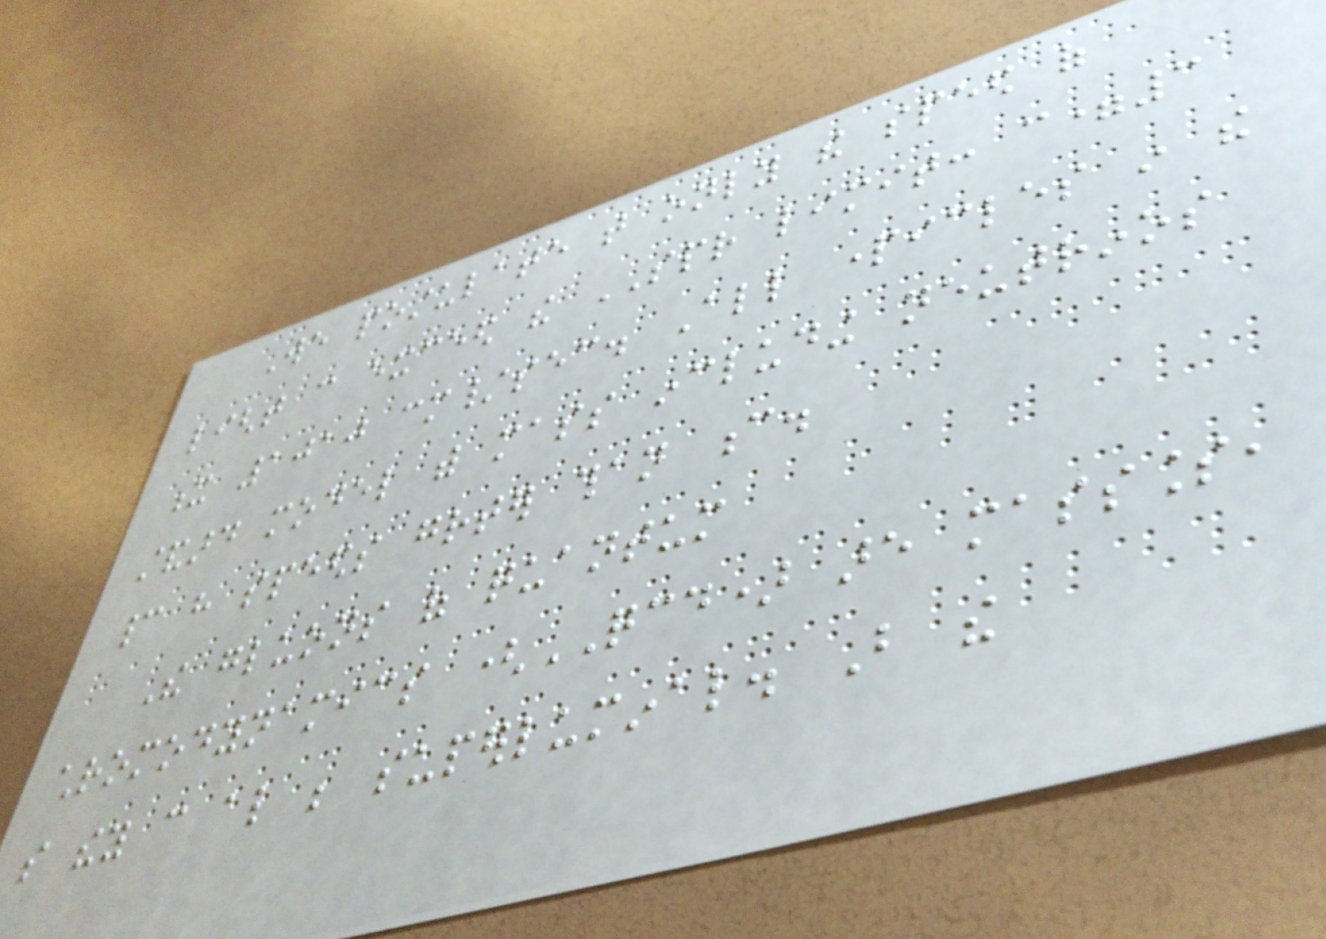We postulate that only the speed of
light can exceed the SPR limit: c=3
x 1010 cm/sec. All particles in the
standard model with mass including neutrinos
cannot have speeds greater than c.
The gluons of quantum
chromodynamics (QCD) are massless,
so they can also be superluminal. But the
